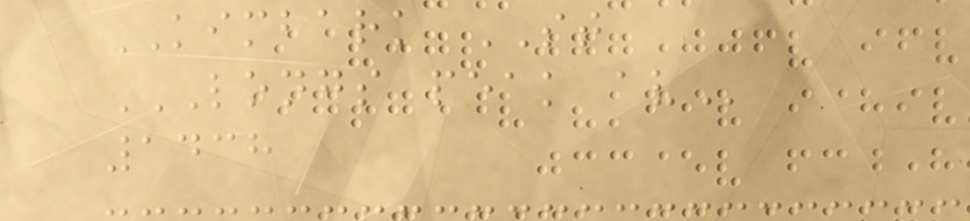KIMBARK ST
LONGS PEAK AV
1438
